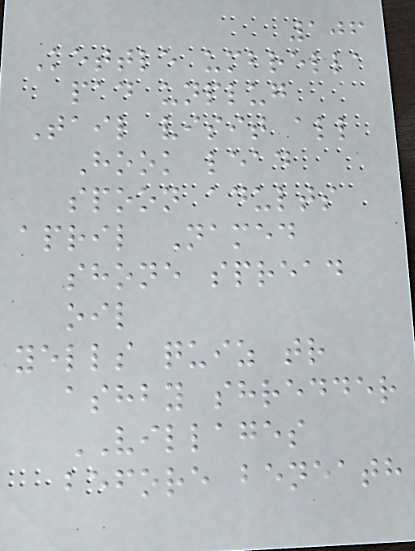106
Kettle umbrella
pad unplug
Tail visit all
Hook lead
spoon adults
april Named
shone spread
oil
yells quiz tr
ashby shredder
VILLAGES
before beneath
